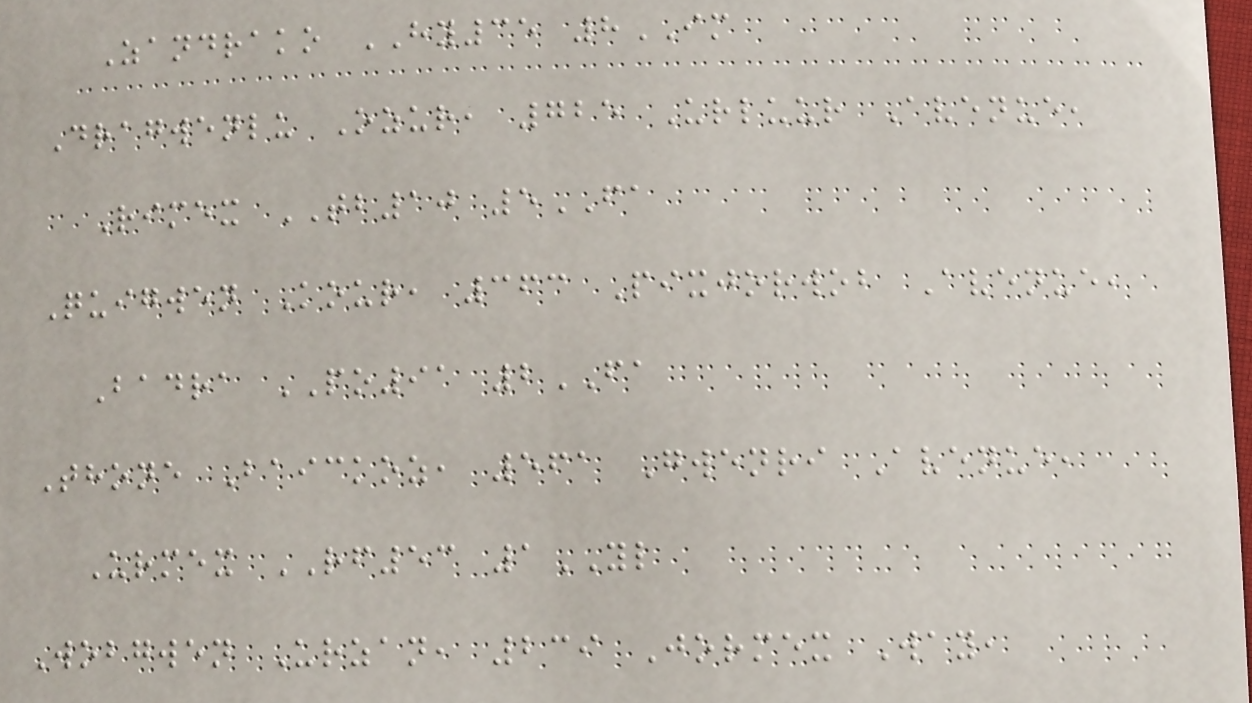Zandrako HY35 8IM
Dragwenlu Ozur, 725 Urluur Avenue,
Rimex TB10 5FA
Quigwen Kour, 363 Pixjorwob Avenue,
Badra PO91 2FA
Thone Baickoz, 561 Gwenri Avenue,
Urmex RF53 1YL
Wobgwen Urzan, 239 Jormex Way,
